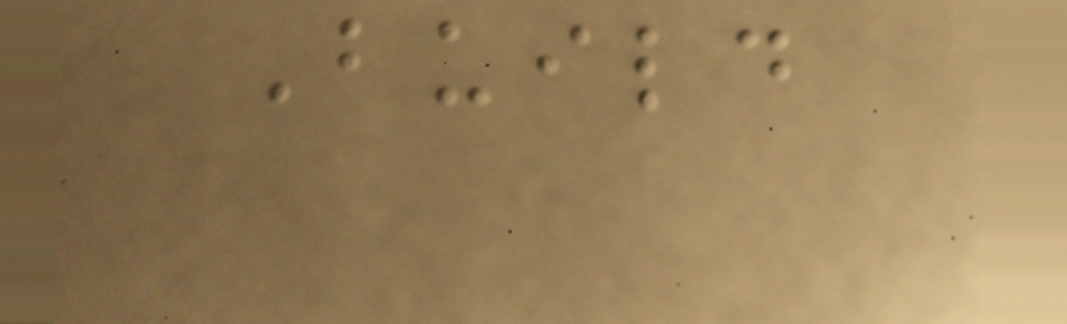Build
